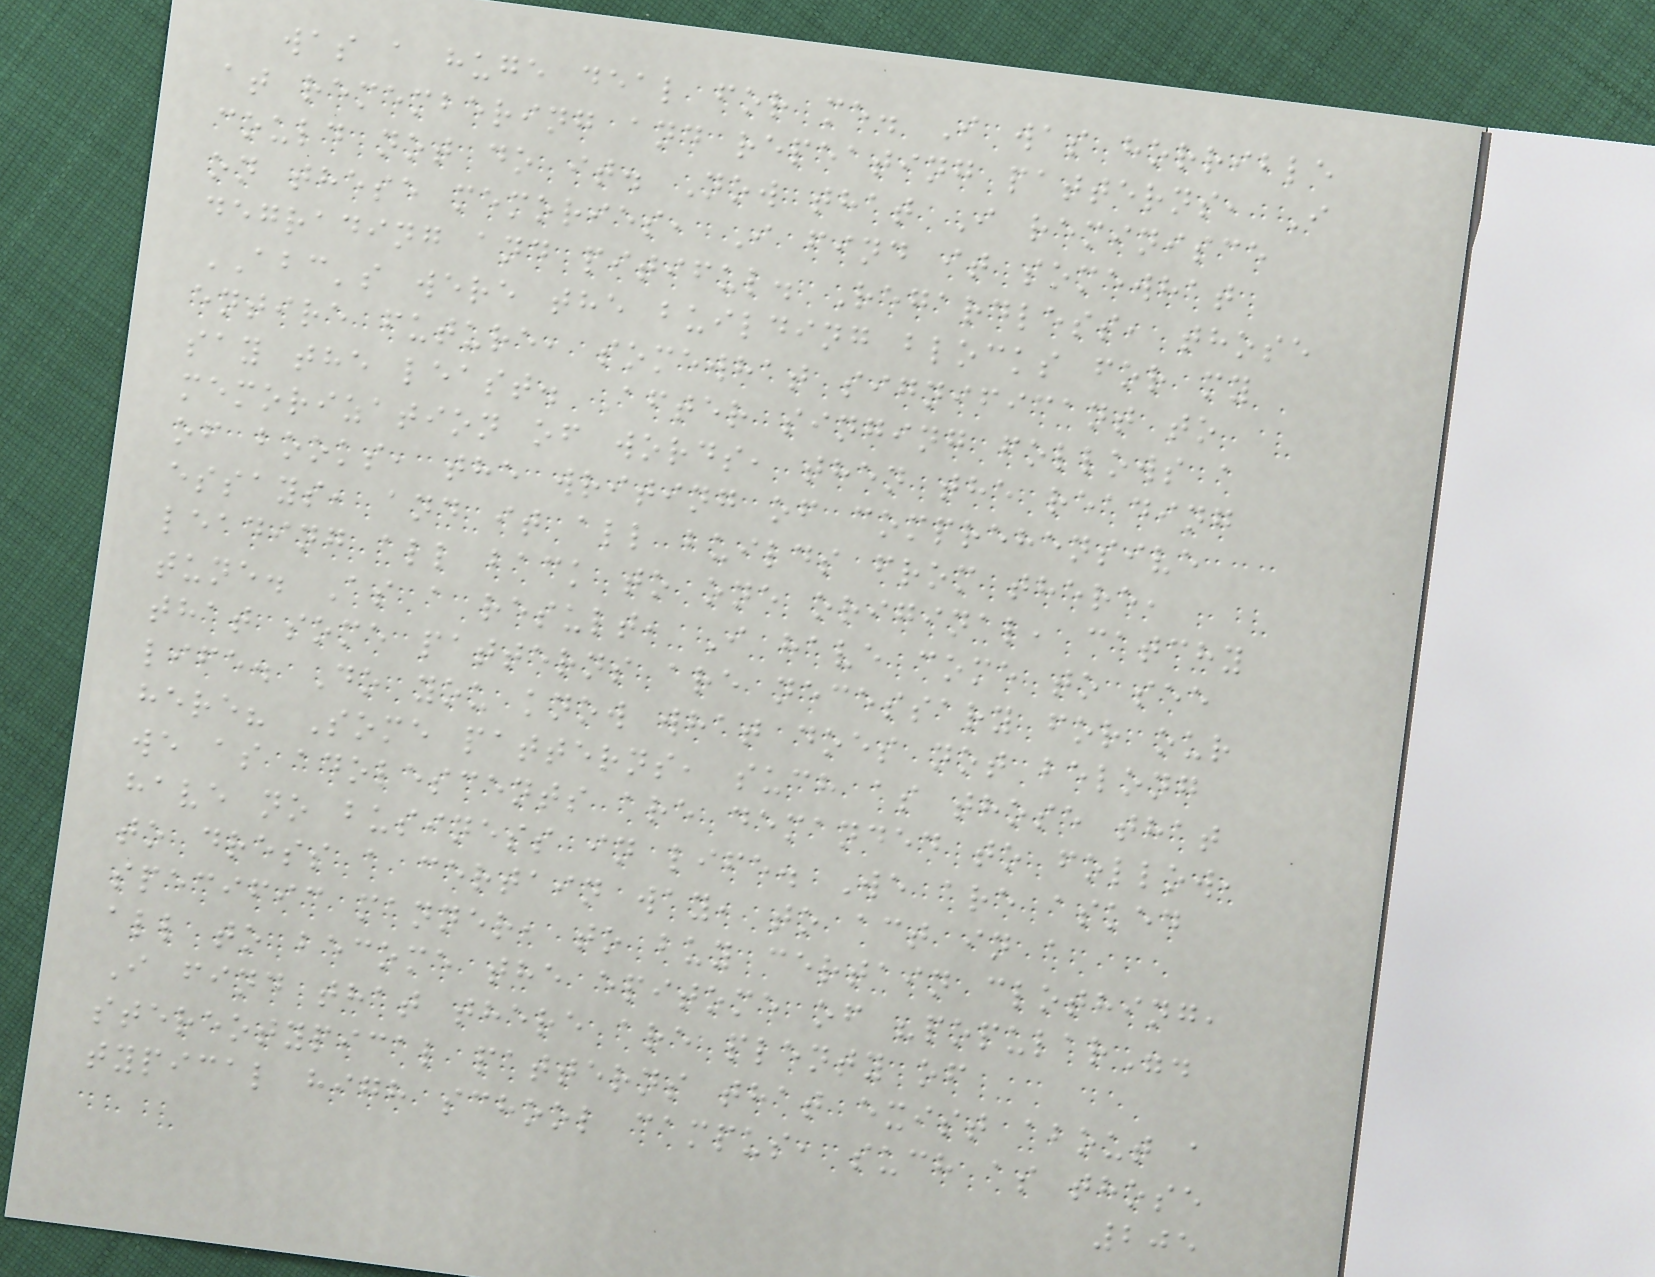was a huge deal for me. I was horrible
at remembering and repeating patterns, I
could not do it. Now that I reminisce
on these memories, I find it somewhat
degrading and pitiful. Regardless, those
ABC's were the building blocks for my
entire future, somewhat significant to
say the least. After singing follows a
memorization of words, then the reading
of books, the writing of comprehensive
essays, and it all builds from there,
leading all back to one original, catchy
tune. As a result, I have come to see
that some patterns are necessary for our
life. Do you know what does not belong
here? Some patterns, such as those that
we as adolescents are demanded to follow,
have no business in life. We are asked
to dress a certain way, to act in a
specific manner, to buy certain clothing,
all to become the epitome of "popular".
I find that there are plenty of
stereotypical patterns that exist about a
typical high school campus, such as those
205
